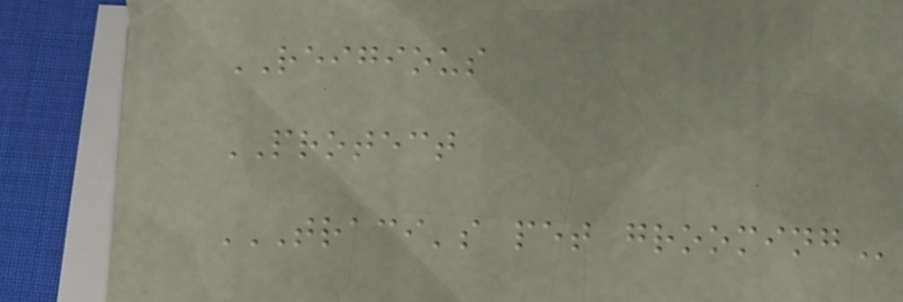REIGIOUS
PROTECT
TRACI'S PET GROOMING
